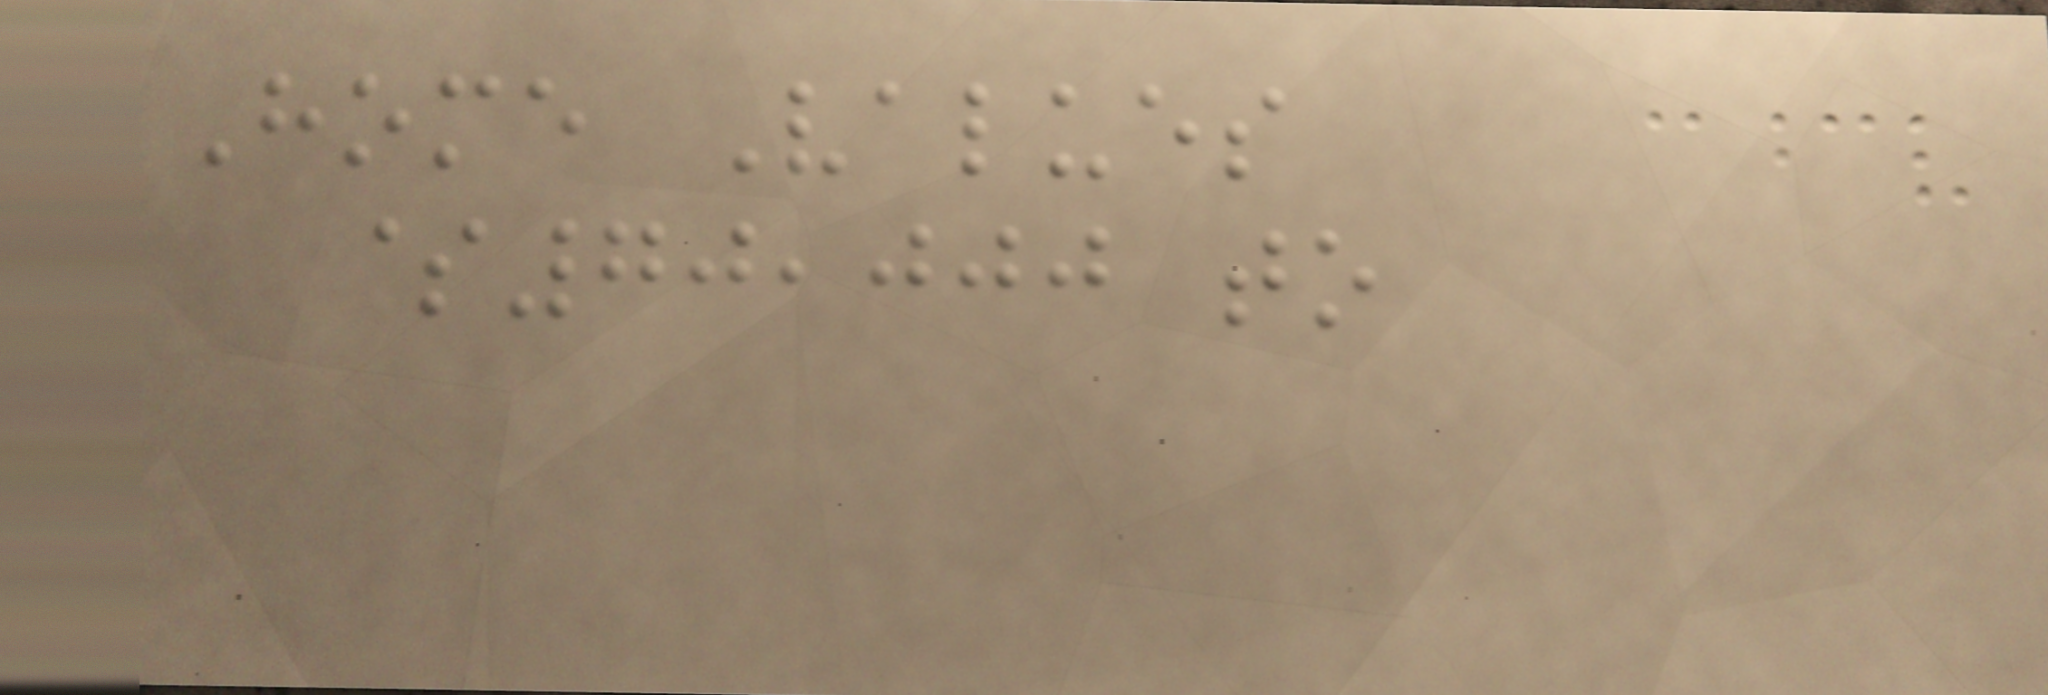Home Values
$70,000 to
